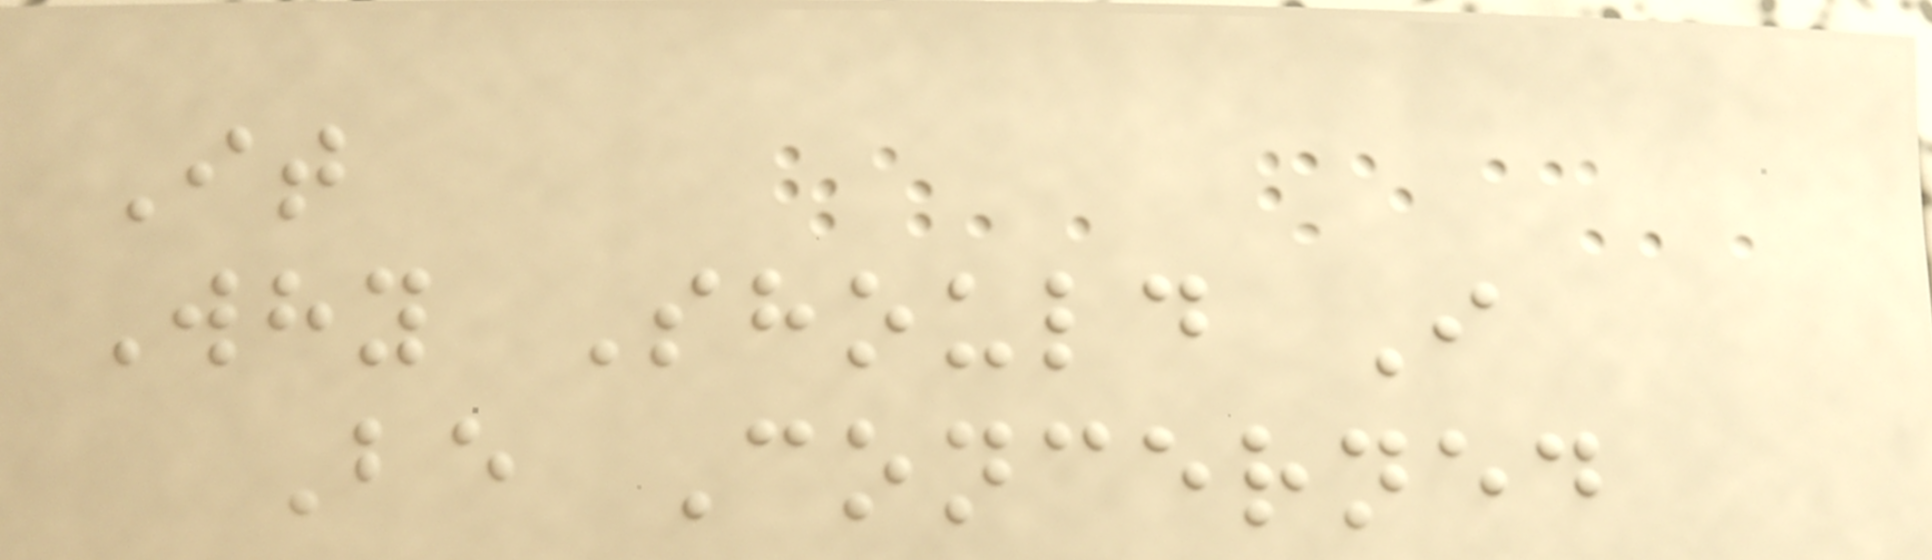It
Why Should I
Be Concerned
